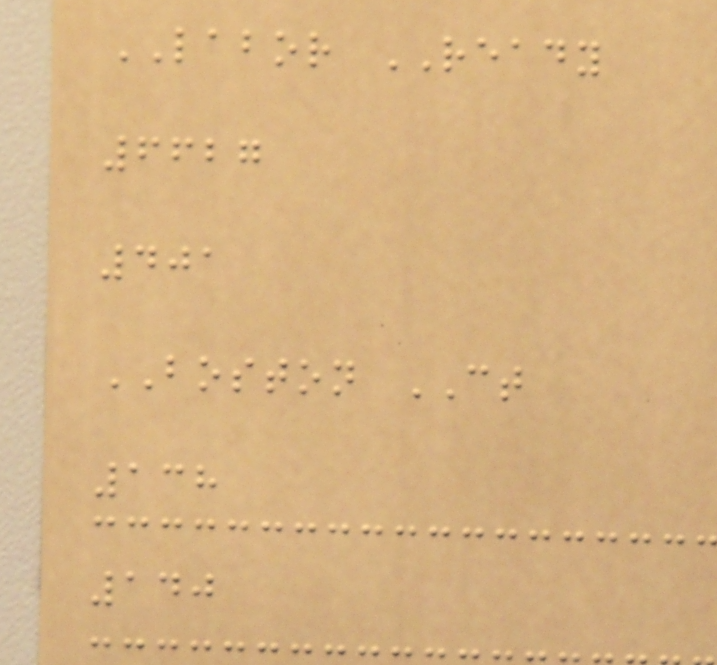LABOR READY
6627
401
BOSTON CT
138
140
